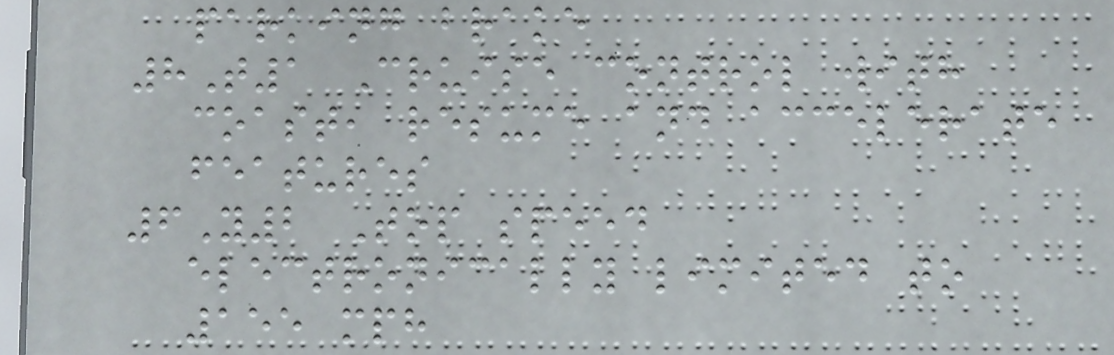parking brake
8T1 Cruise control with
coast, resume and accelerate
features
6Y2 Top speed
electronically limited to
155 mph
